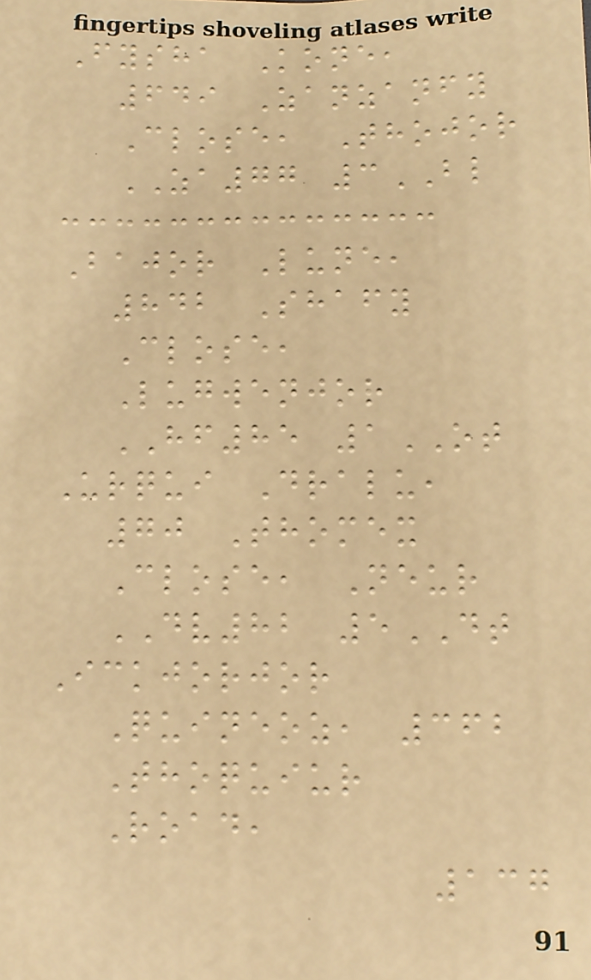Fysha Kone,
649 Zanzanfy
Close, Thojor
ZA77 3BL
Bajor Lune,
842 Shafy
Close,
Lugwenjor
HF85 1OT
Urqui Dralu,
70 Thomex
Close, Neur
DV82 5DT
Ickjorjor
Quineoz, 362
Thoquiur
Road,
137
